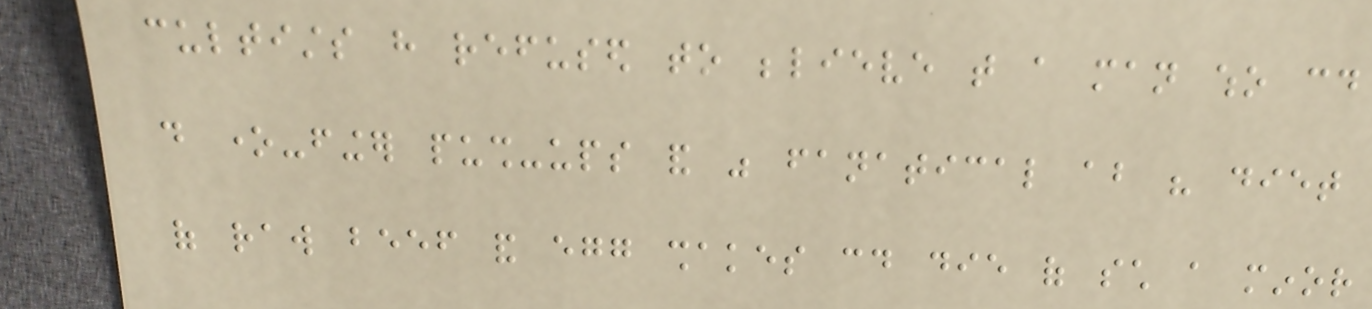cultists have refused to believe that a man who could
do one-finger push-ups and was fanatical about his diet
of raw beef and egg shakes could die of such a minor
